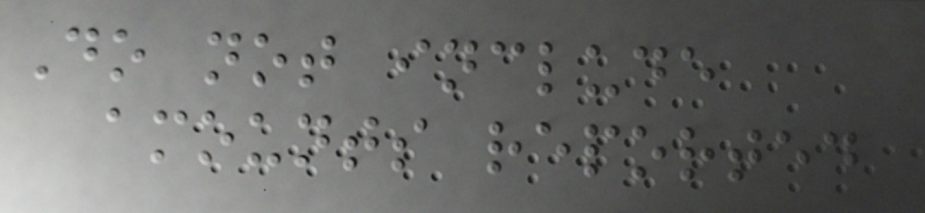Do not include
amounts reported
